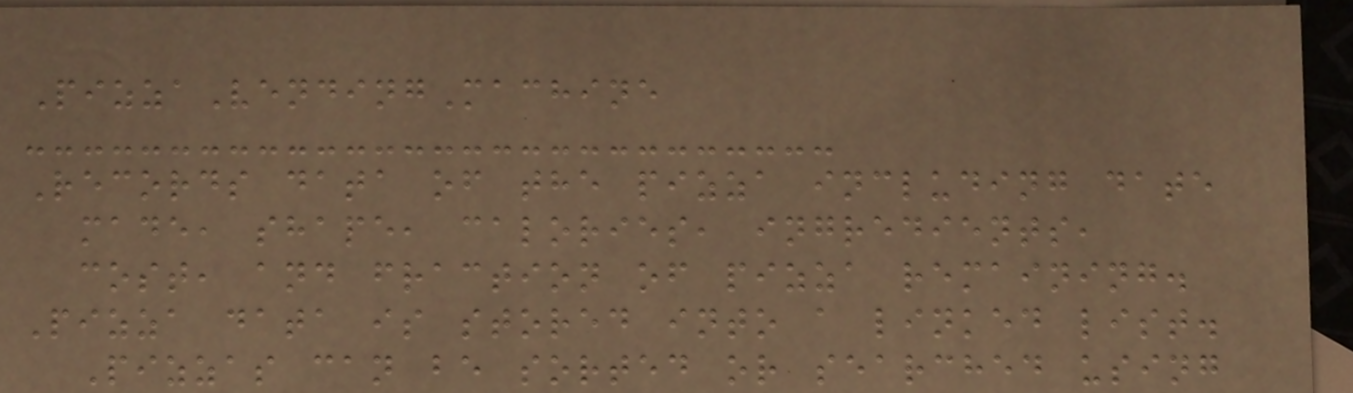PizzaVendingMachine
Records data of the pizza including date
made, shape, calories, ingredients,
cost, and fraction of pizza remaining.
Pizza data is stored into a linked list.
Pizzas can be sorted or searched using
